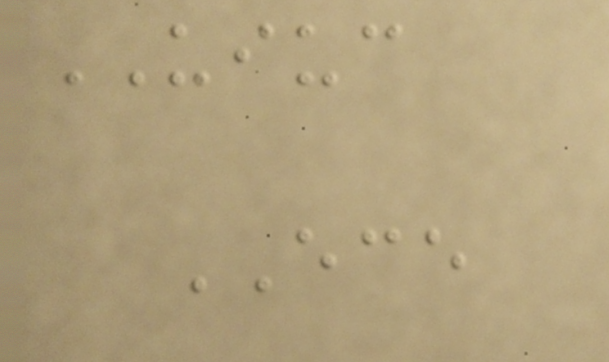UIUC
ECE
